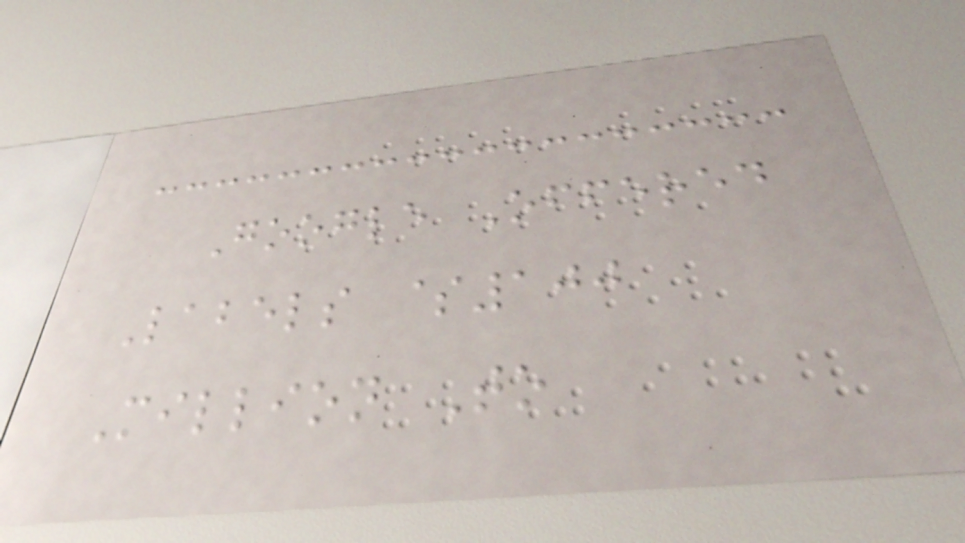Google Offered
Labels $100
Million To
